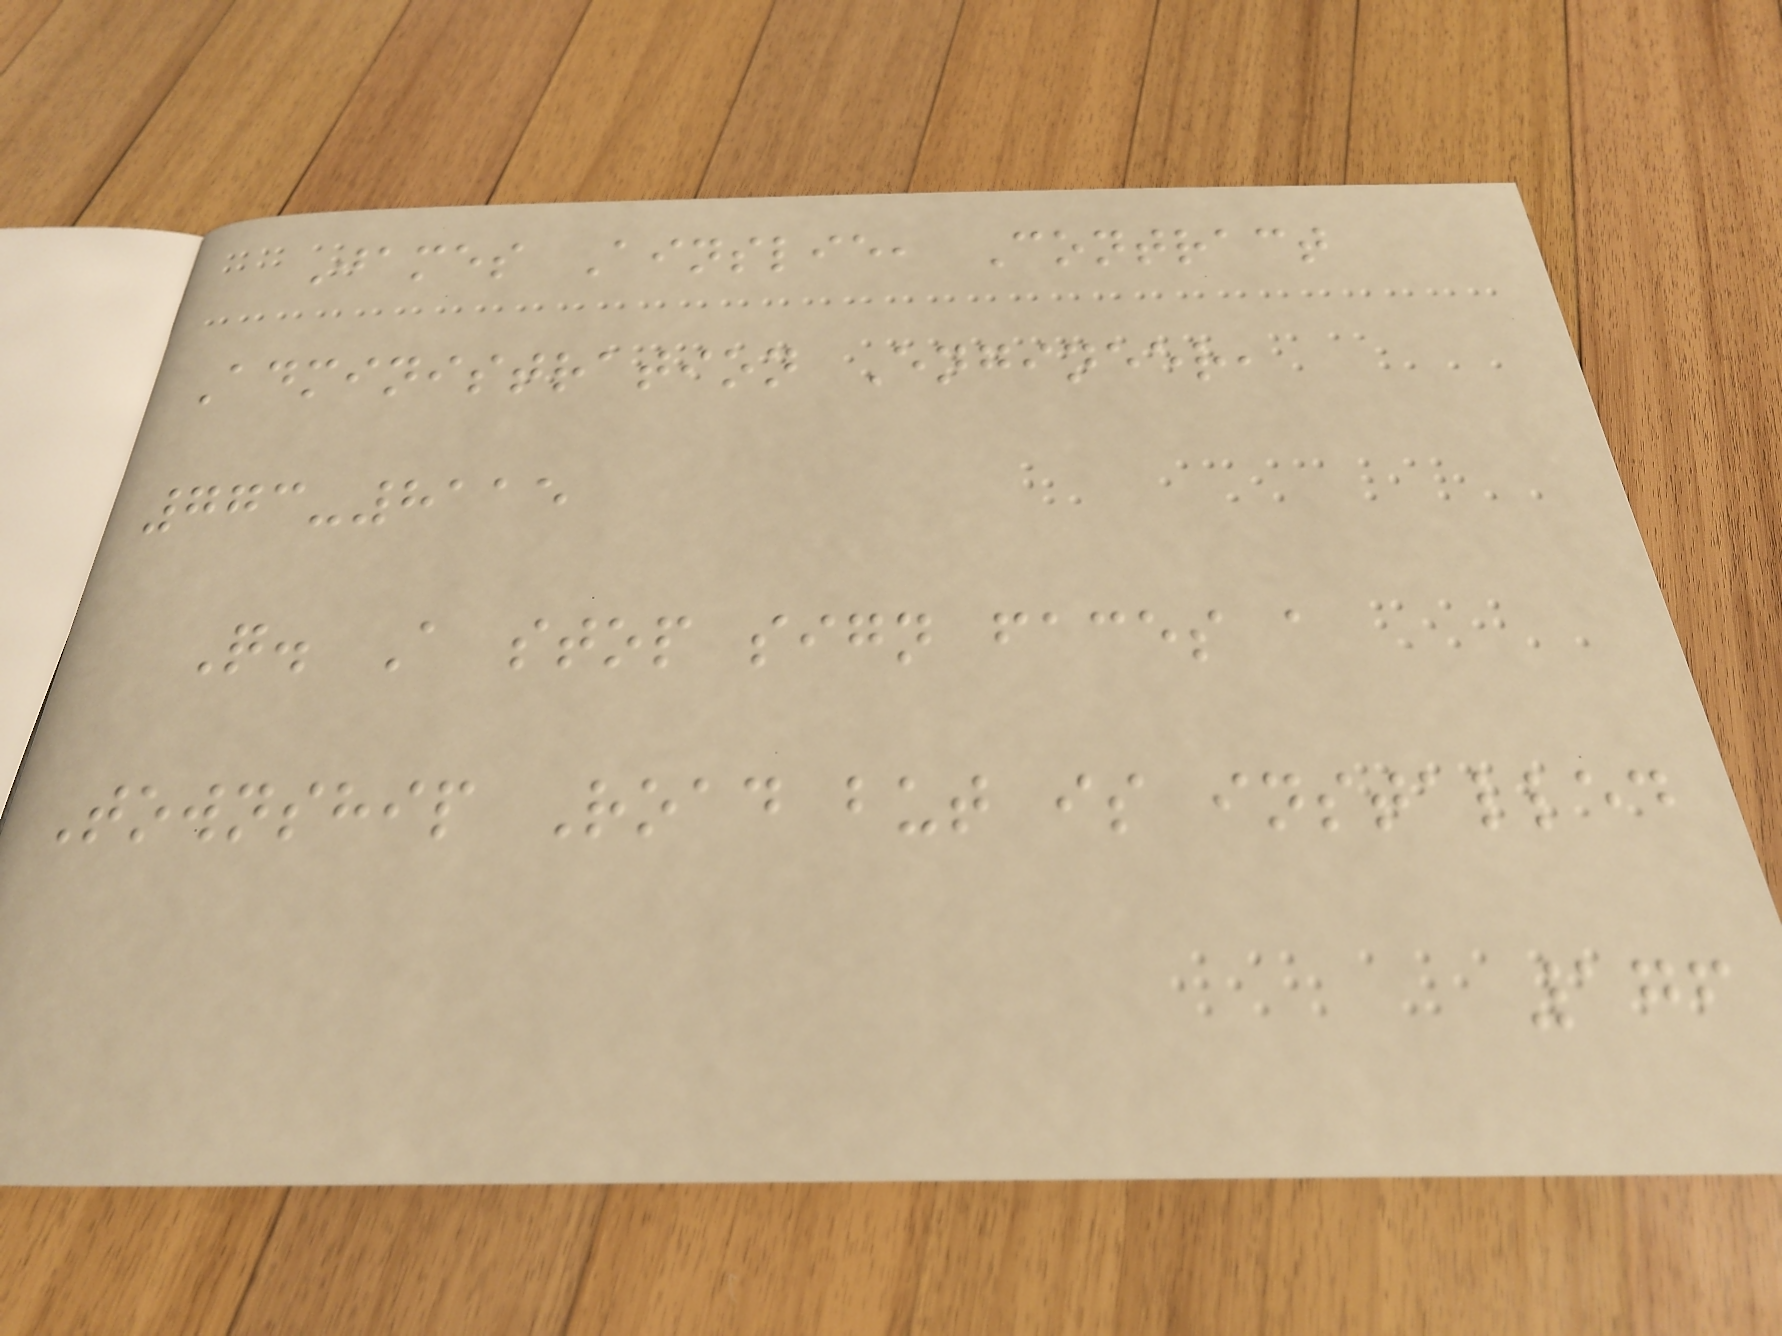James Ainslie, Contract
Administration Engineer,
773-8115
Q. A stop sign faces a
Township Road but is installed
176
